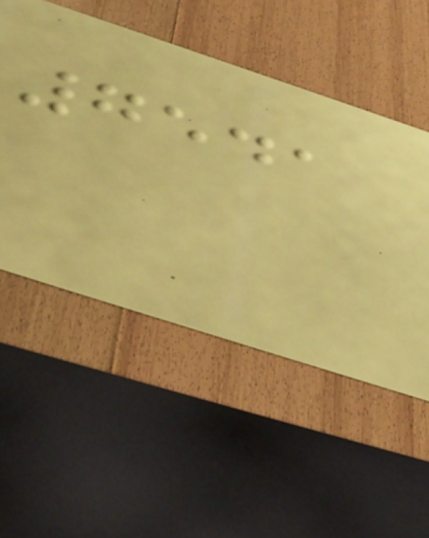7541
